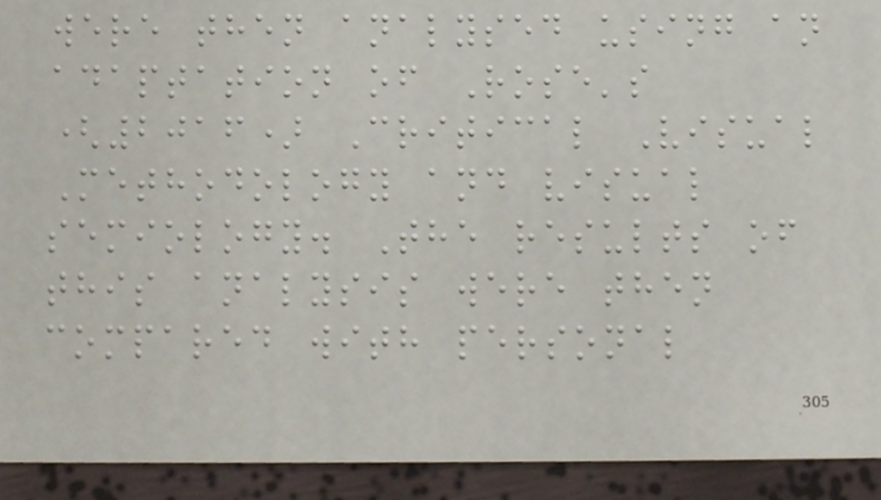were then analysed using an
adaptation of Rose's
(2016) Critical Visual
Methodology and visual
semiology. The results of
this analysis were then
compared with personal
